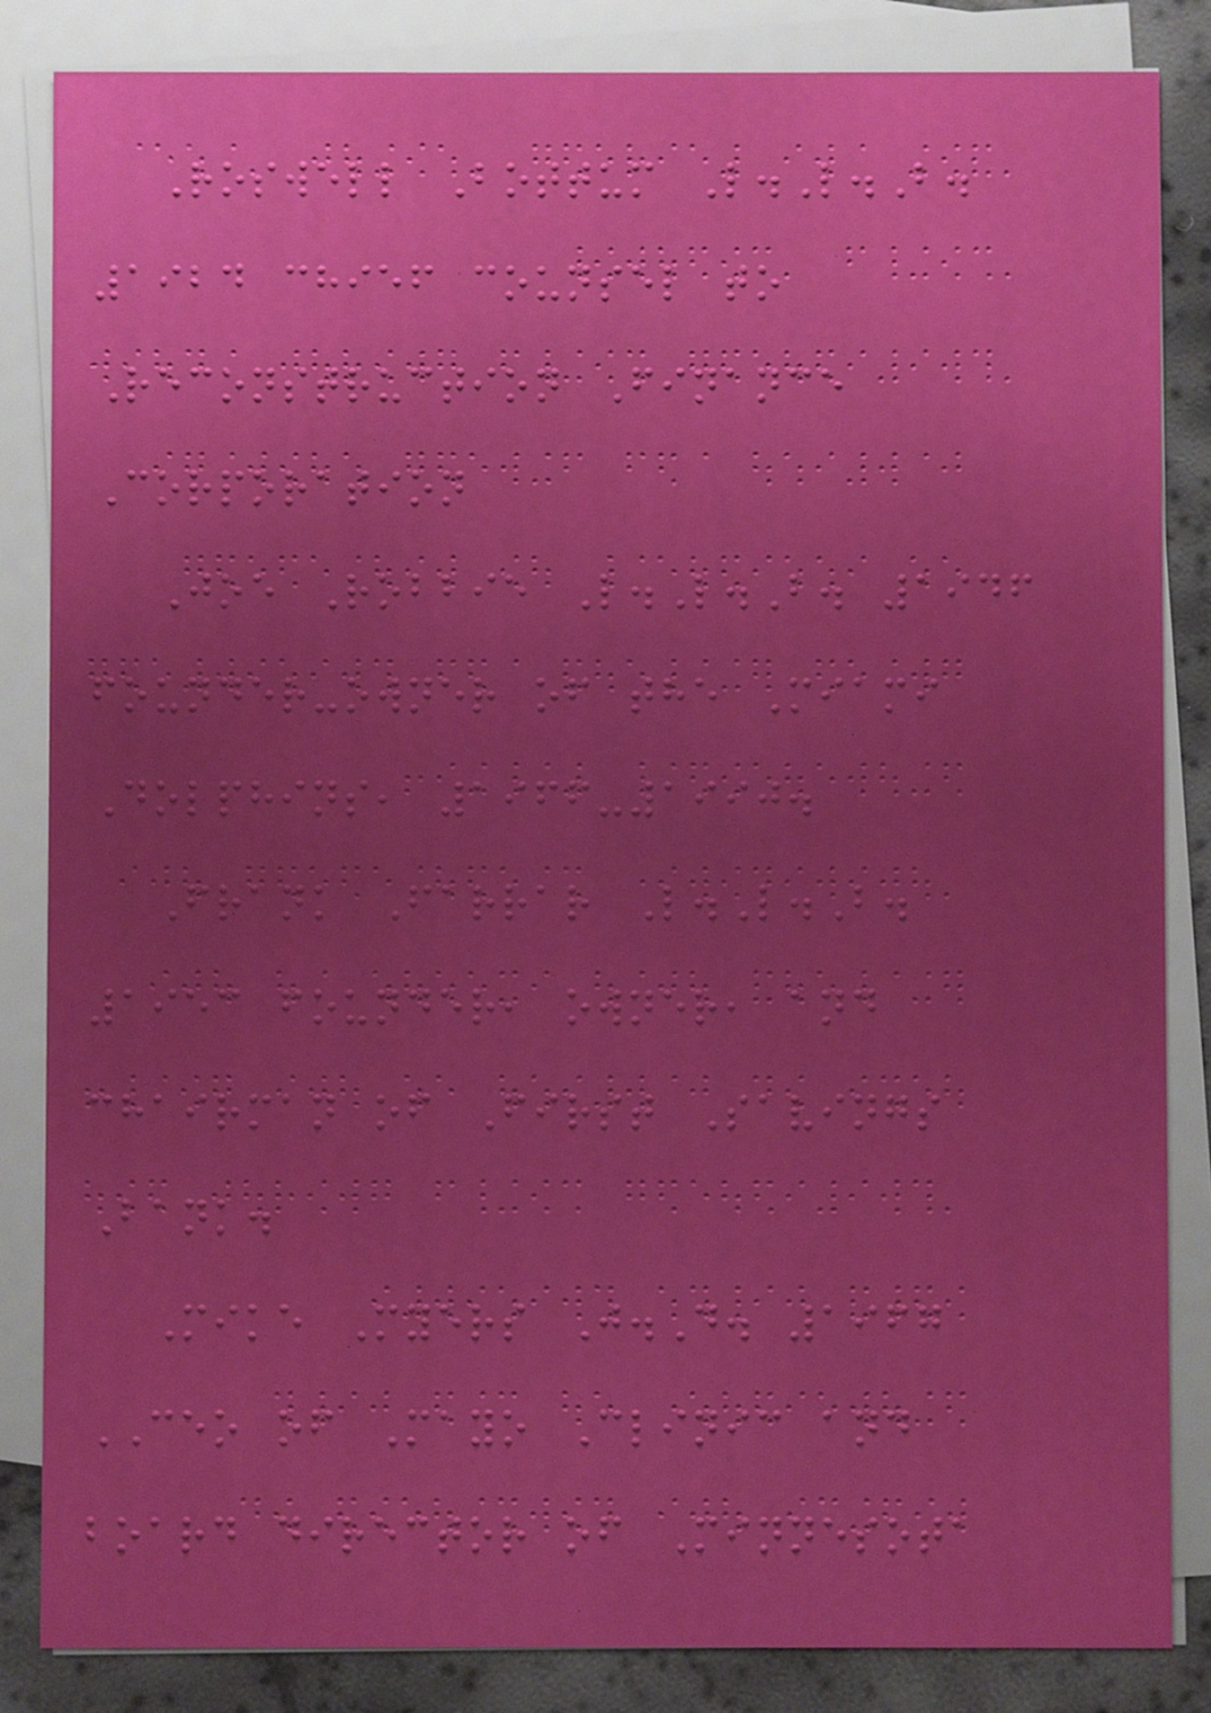Roswell Bottum L.L.B.
1924 chief counsel to
Reconstruction Finance
Corporation
Joe Robbie L.L.B. 1946
founder-owner of the Miami
Dolphins, 1966-1990.
Frank Farrar L.L.B.
1953 founder, owner, and
chairman of First Savings
Bank.
Mike Myers J.D. 1967
CEO of Mayo Clinic and
board director of Minnesota
